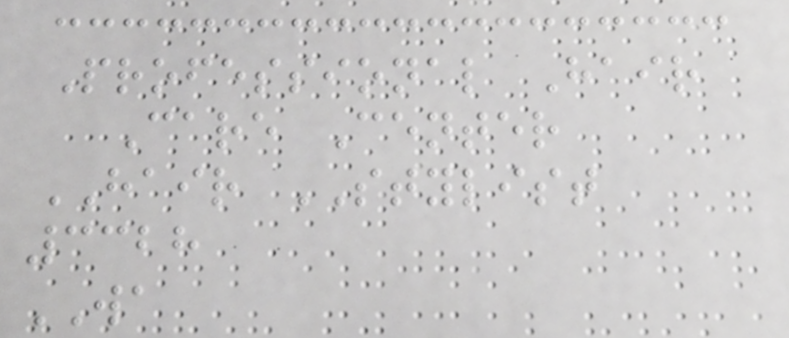Professional Hair
Care Center
HAIR STYLIST
3328
WA
